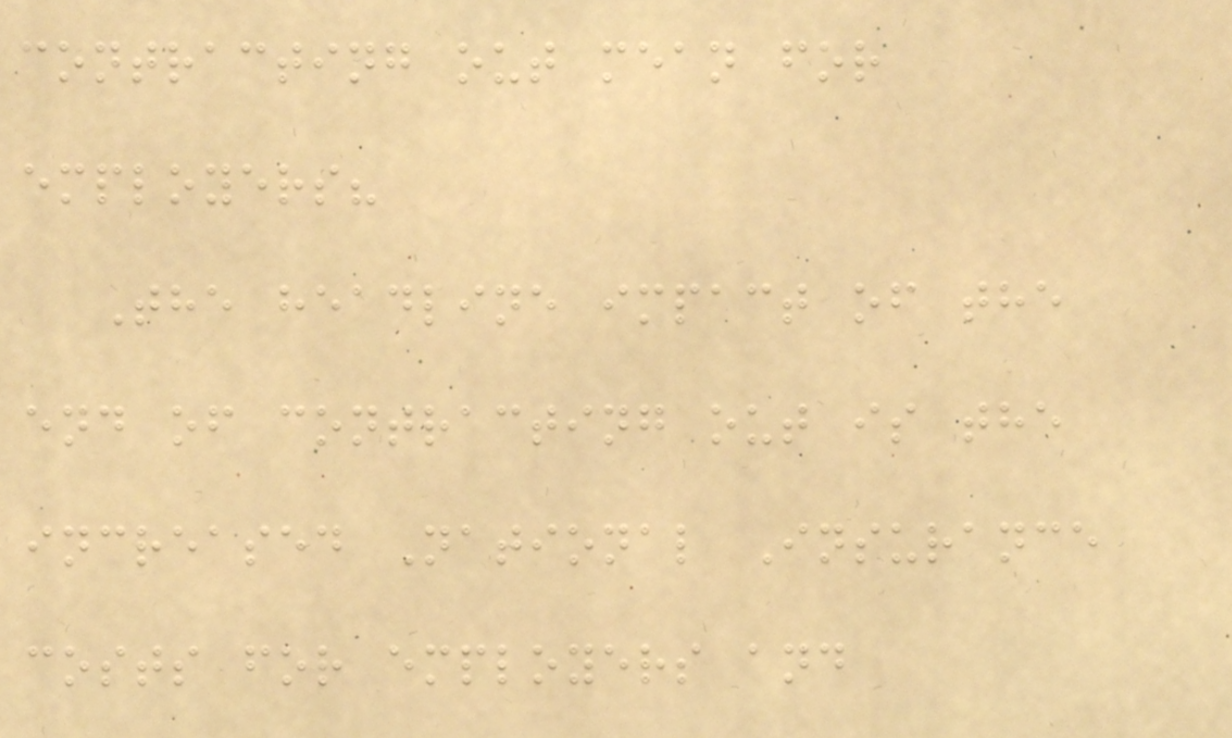contracting out mean for
employers?
The headline impact of the
end of contracting out is the
increased National Insurance
costs for employers and
